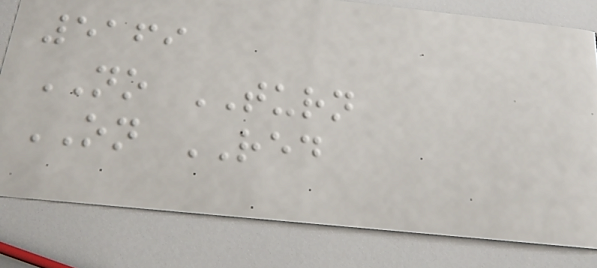5169
NO TURN
ON RED
